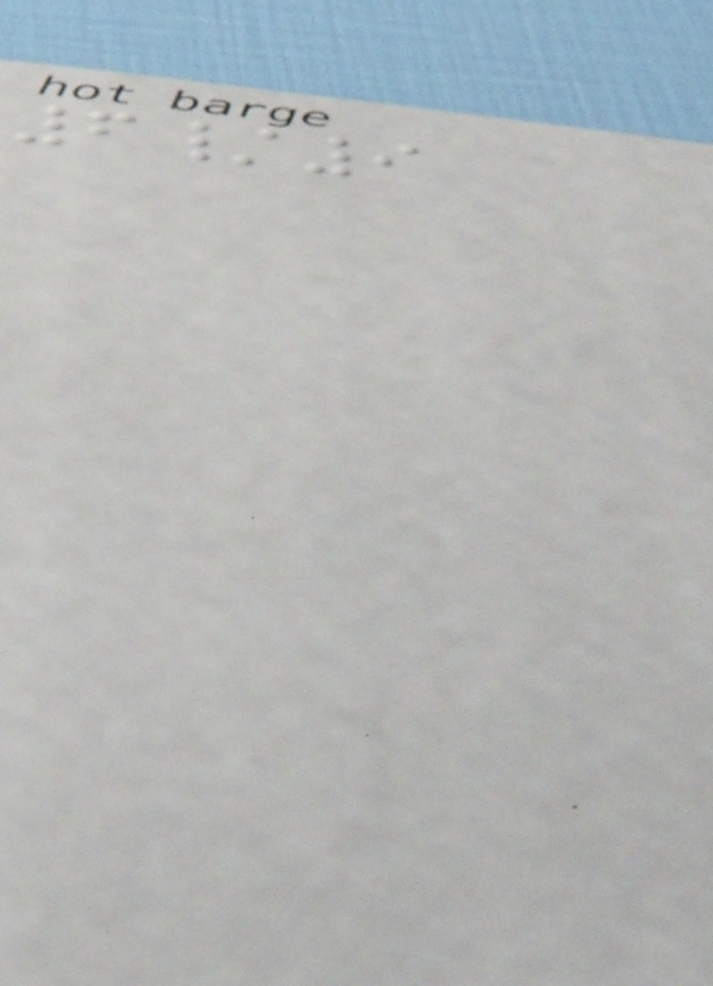6/9
